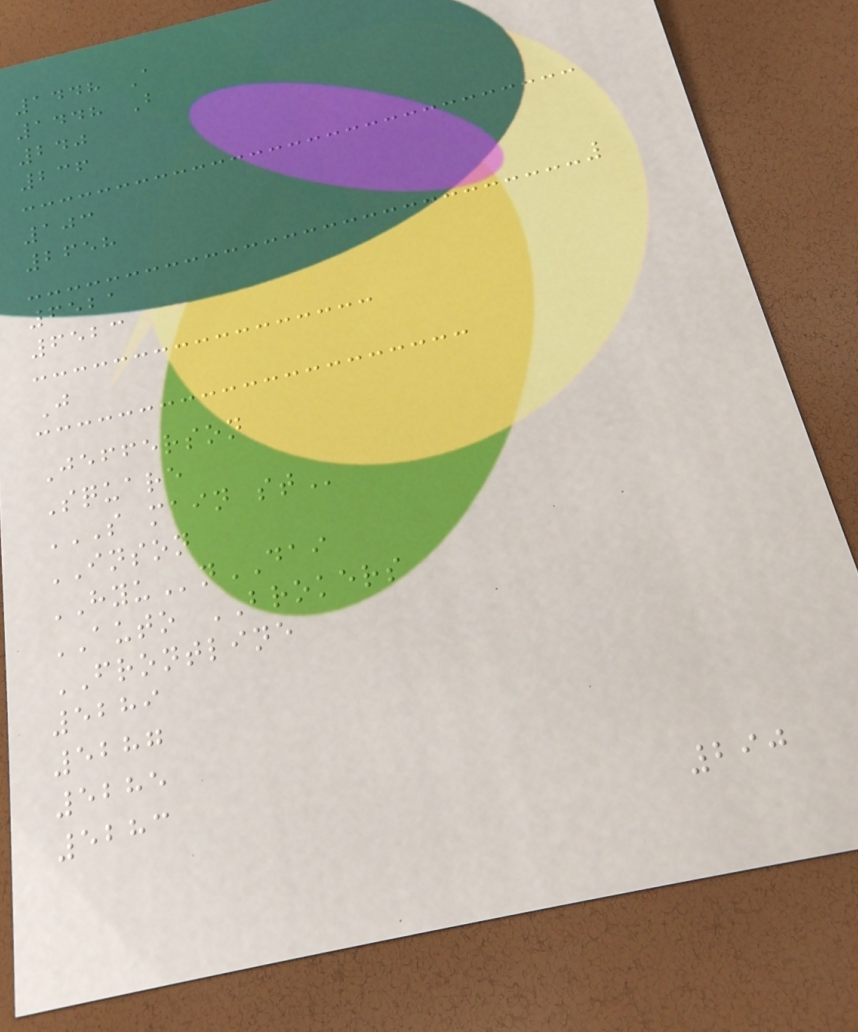1448 A
1448 B
240
236
103
2658
6521
6523
J
Jefferson
Square
S MAIN ST
INSON
HYUnDAI
AUTO BROKERS
FRONTLINE
5289
5287
5285
5283
290
